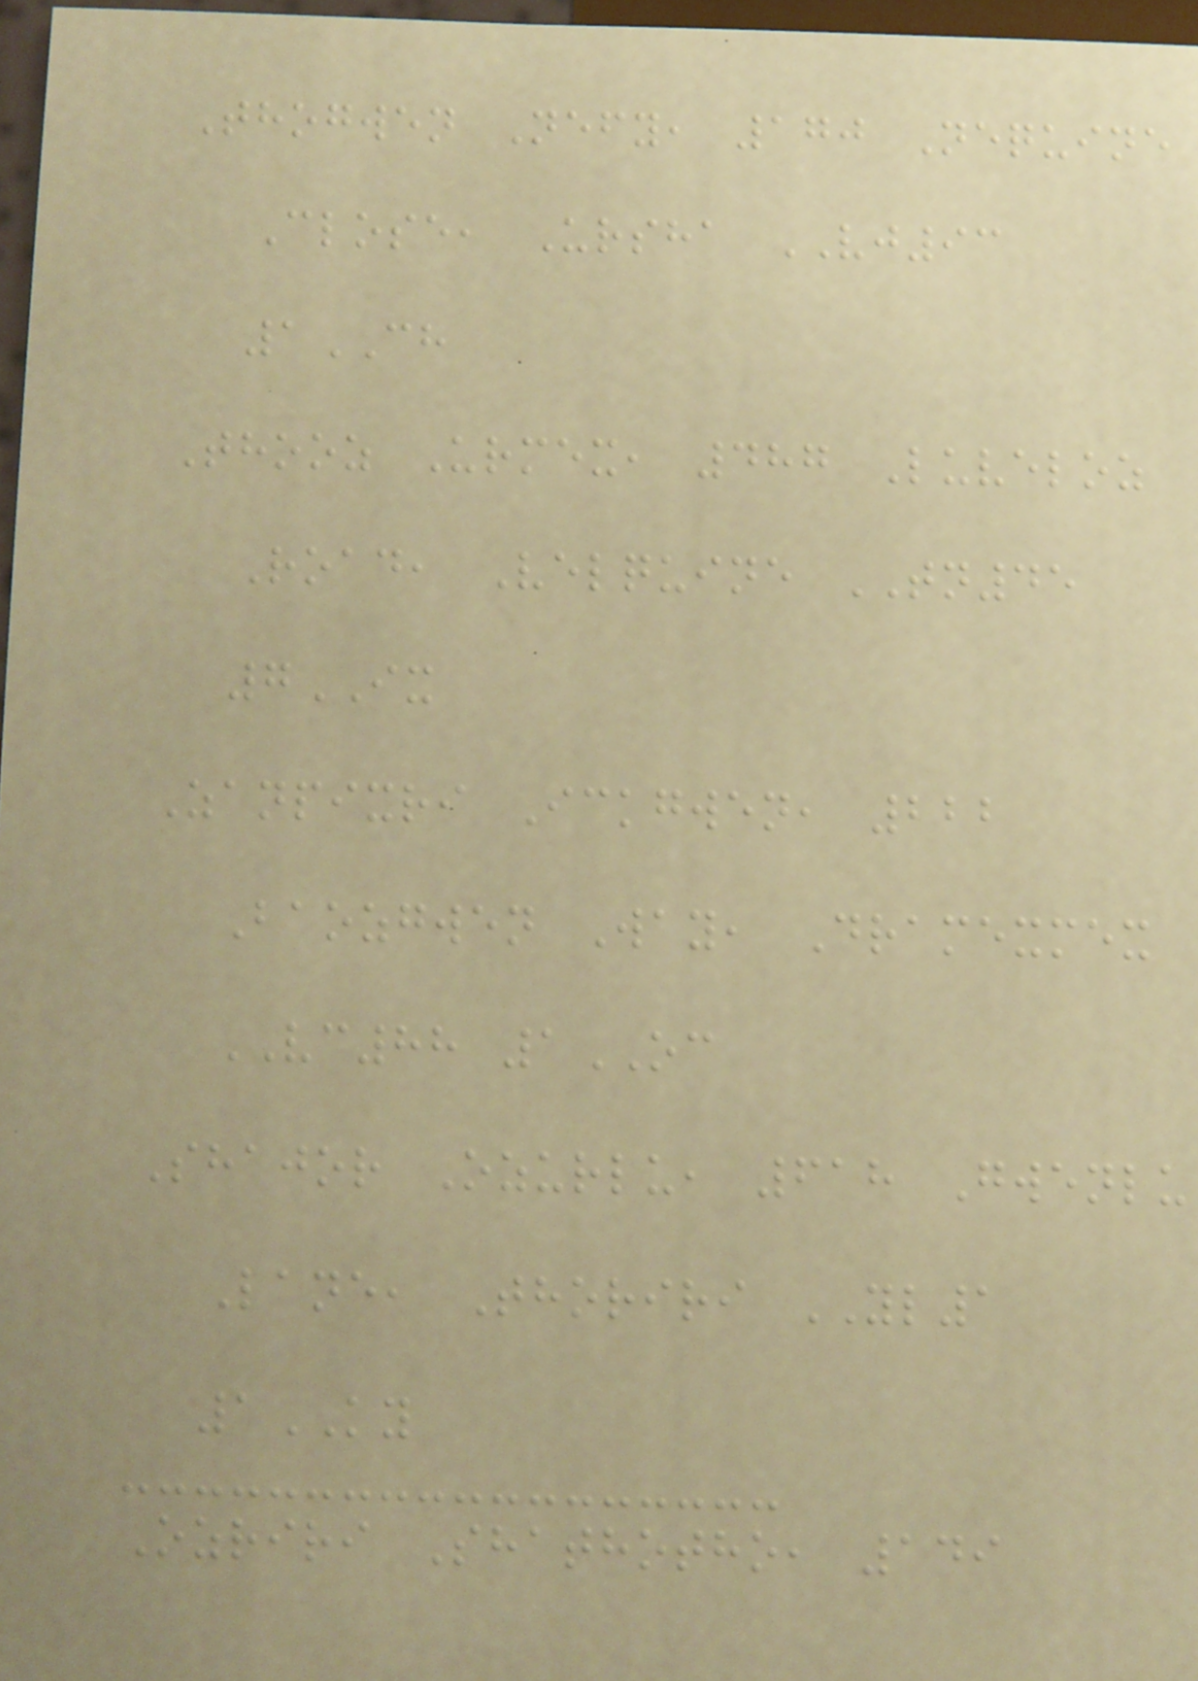Thogwen Nefy, 170 Nequine
Close, Ursha VJ93
1CH
Thooz Urmex, 487 Luveloz
Road, Velquine TN45
7IX
Zanpixri Ickgwen, 222
Baozgwen Way, Dramexmex
VC88 1OC
Shajor Ozurlu, 618 Gwenlu
Lane, Thoriri YL1
1KY
Ozriri Shathotho, 149
